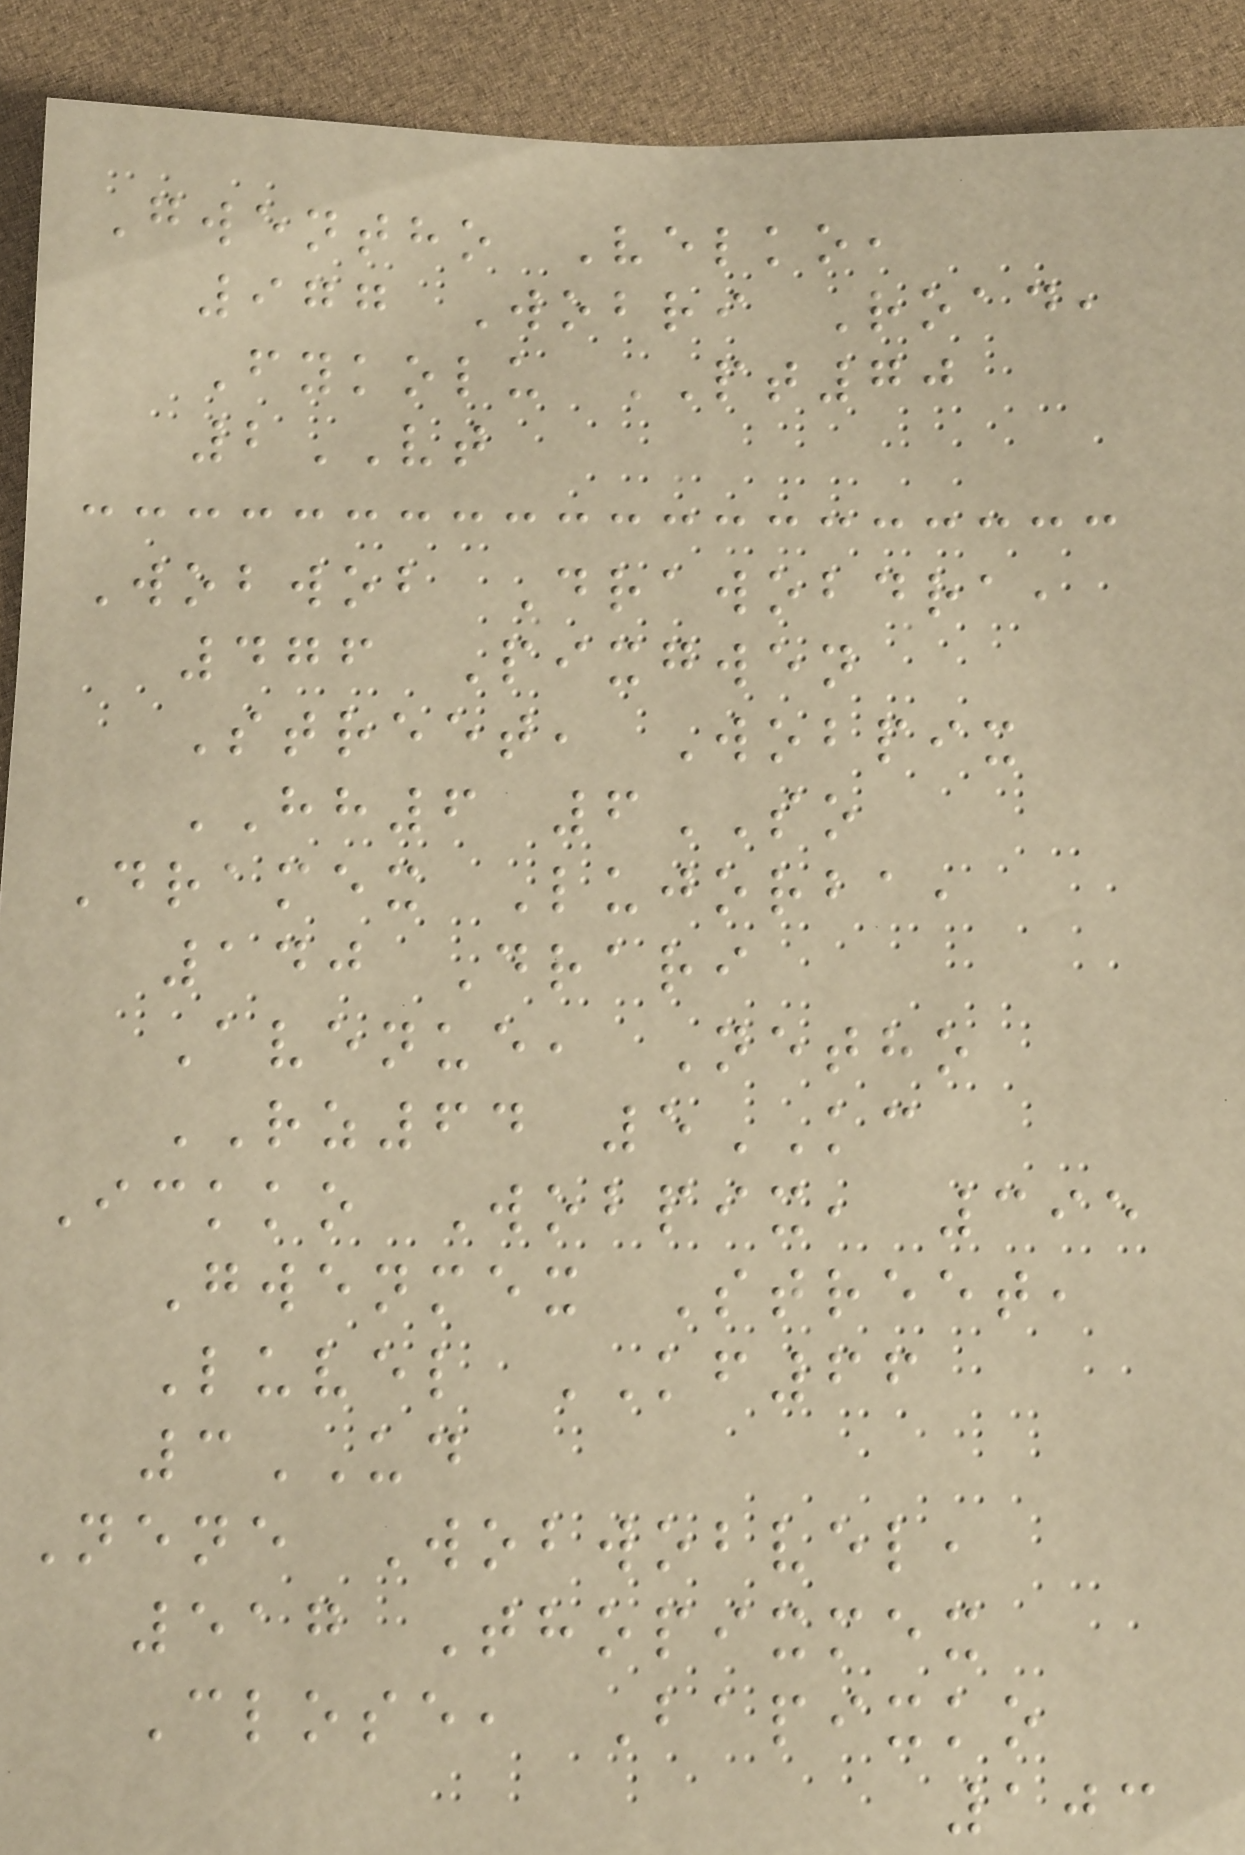Gwentho Velko,
977 Wobri Road,
Fykolu PT70
2VT
Wobwob Drawobdra,
476 Pixgwen
Street, Wobpix
HH6 6SO
Dramex Lujorba,
140 Drari
Avenue, Netho
RZ64 5KC
Ickko Wobpix, 395
Gwenmex Street,
Luvel KF66
3UD
Nene Wobwobvel,
517 Thopixmex
Close, Bapixko
103
